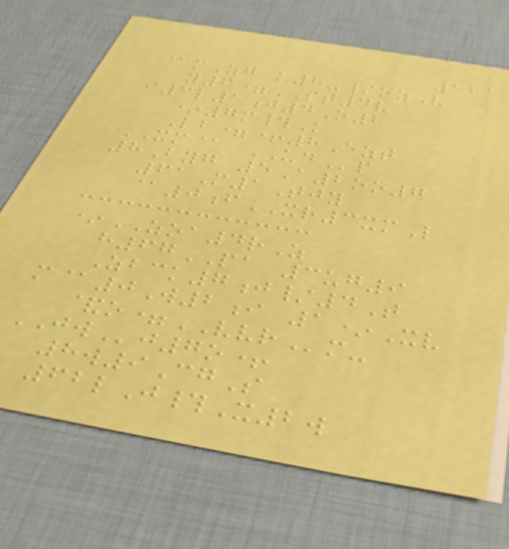121
@mZg k8-/ozV
y6=ST4v
i3l1j4O2
*7m#K
Lb=+8Ezt
XM@ UDp
8Byg 5A2oo7
61M1Tjy
@0fXR3xmL
*ZOA4rZ
h67PA 3ug9
Zbck7j/4T
m@0W2i 1*Xv
&o=VVRm-
JWj7o+
8w9CgS
62lJ#X2w
